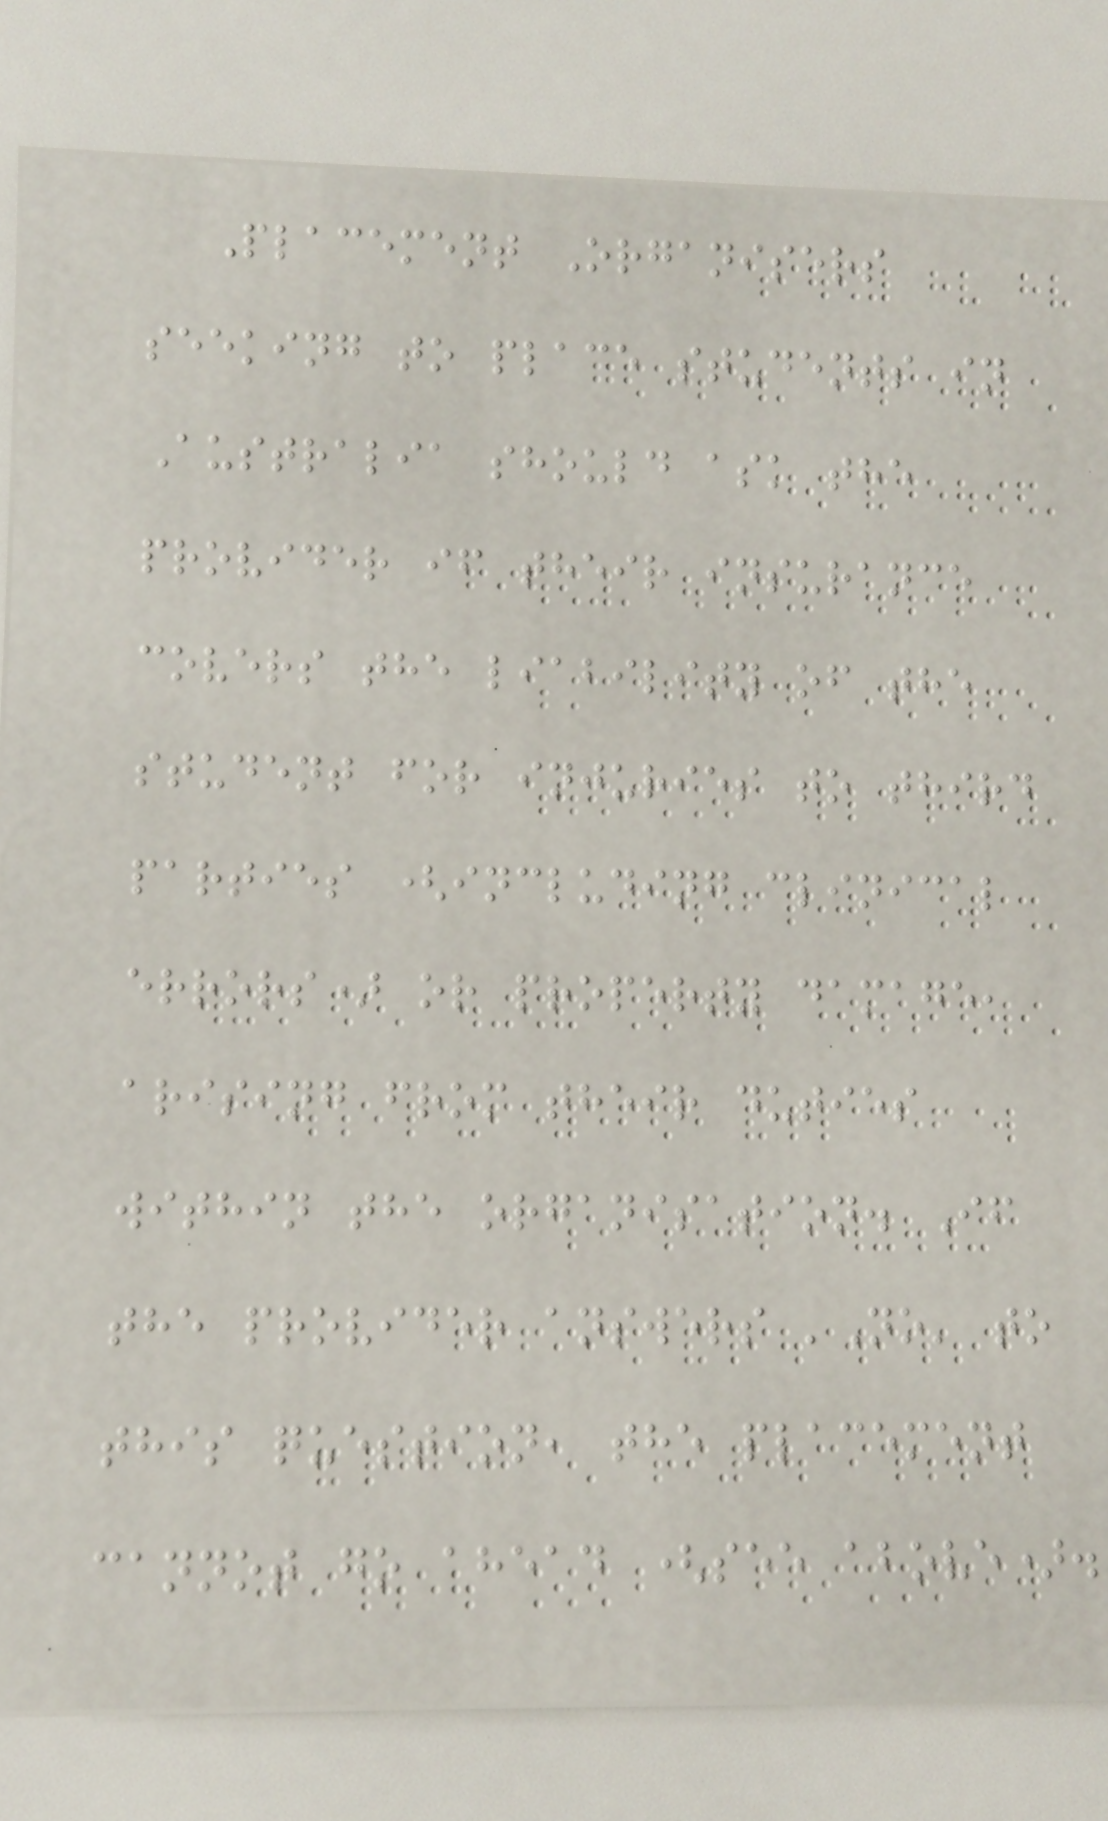Placement Organisers
seeking to place students in
Australia should ask the
provider if their insurance
covers the liability of the
student for injuries to third
parties (including clinical
errors) or property damage,
arising from their duties
within the organisation. If
the provider answers 'No' to
this question, the placement
cannot go ahead (see above).
